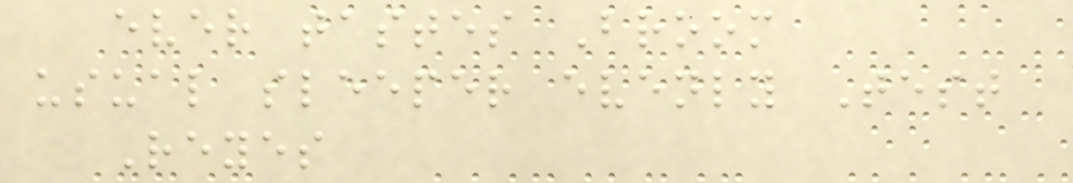ever tastes Broom
usual sleeper evenly Test
Reyes
